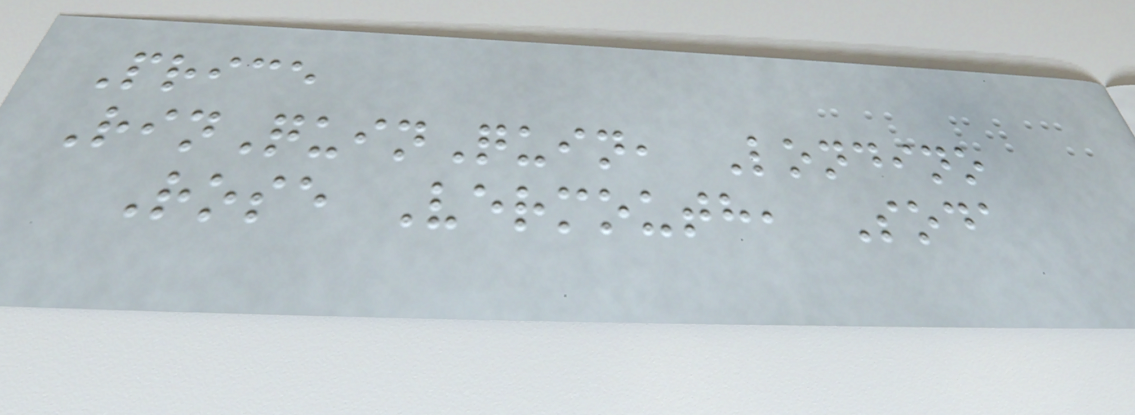Price
RinQuinQuin, Londino
Rose Vermouth, Soda
